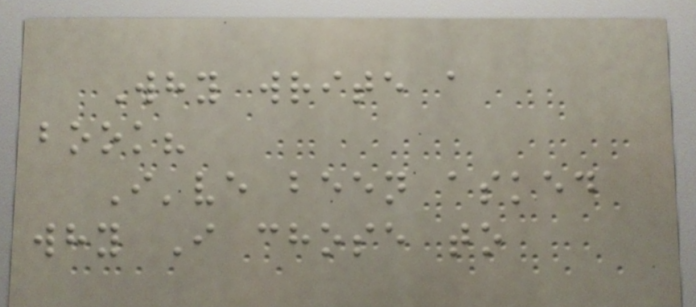Why write a
book?
I've been asked
why I chose to
